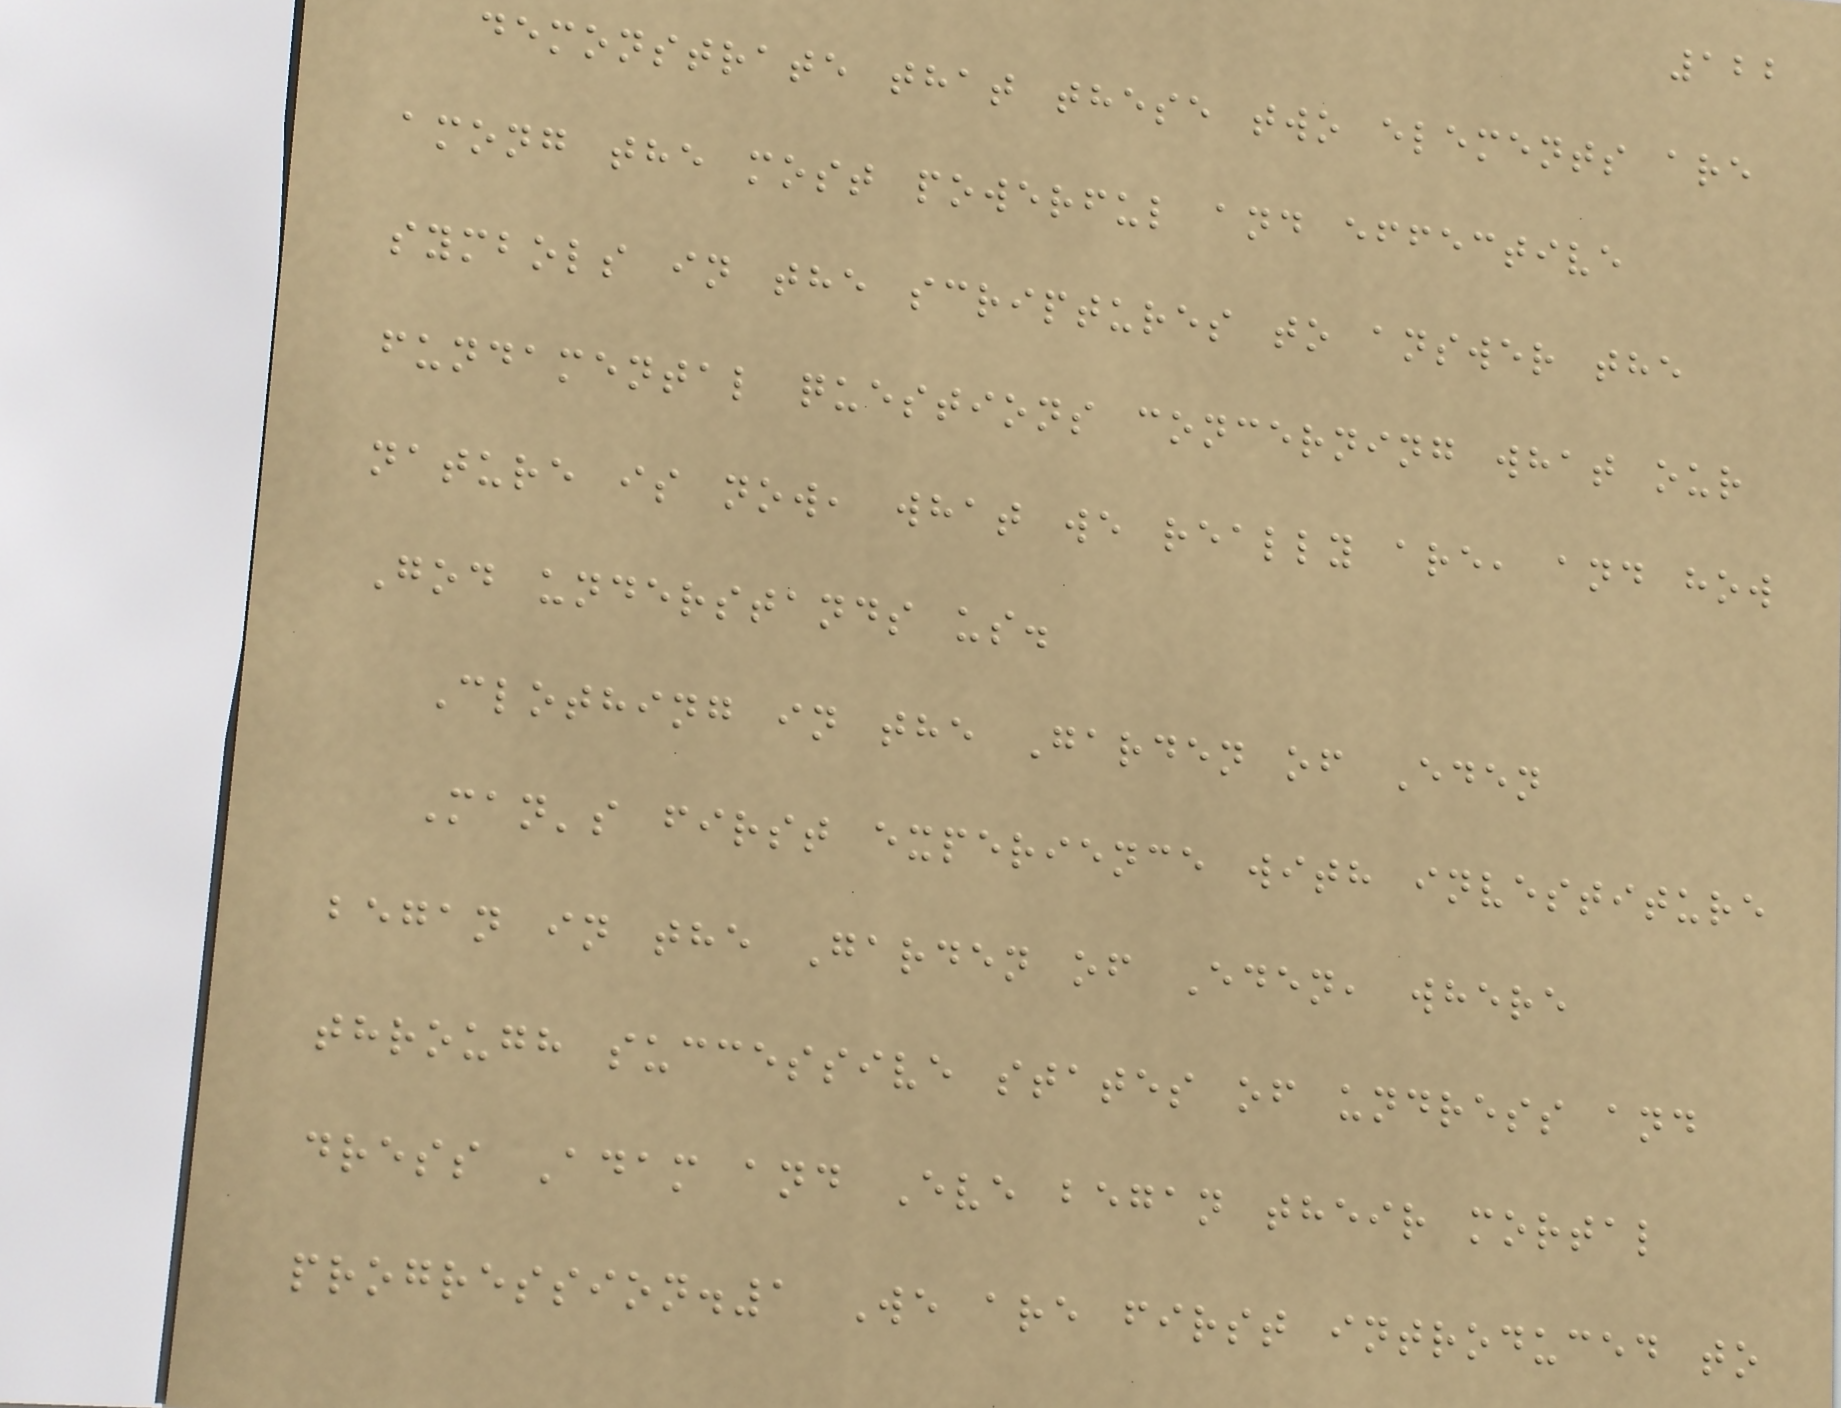122
demonstrate that these two elements are
among the most powerful and effective
symbols in the scriptures to answer the
fundamental questions concerning what our
nature is now, what we really are, and how
God understands us.
Clothing in the Garden of Eden
Man's first experience with investiture
began in the Garden of Eden, where
through successive states of undress and
dress Adam and Eve began their mortal
progression.1 We are first introduced to
